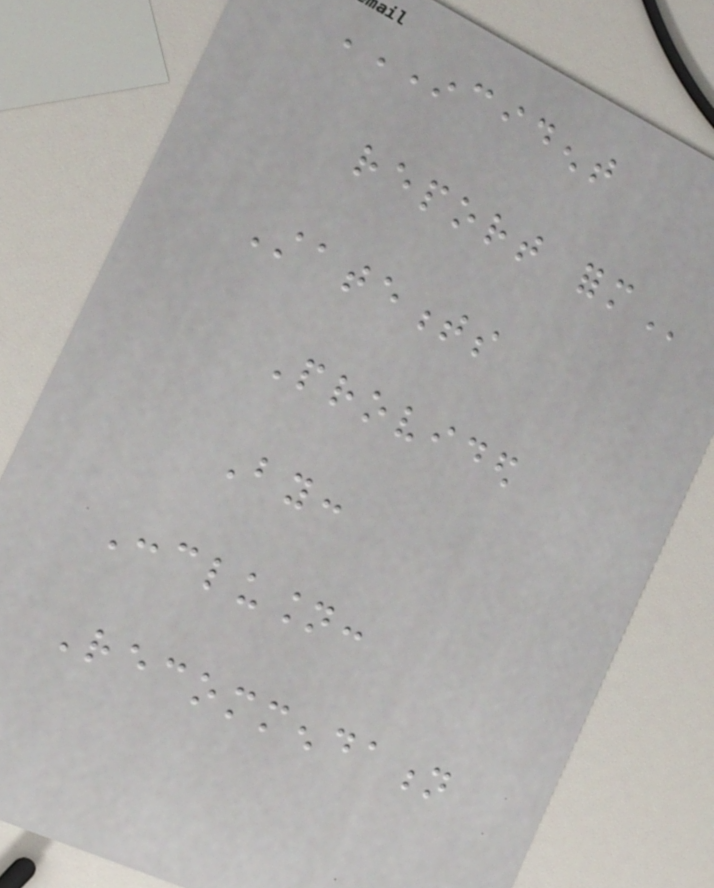INCIDENT
REPORT FORM
Statements
Provided
By:
Conclusion:
Recommendation
